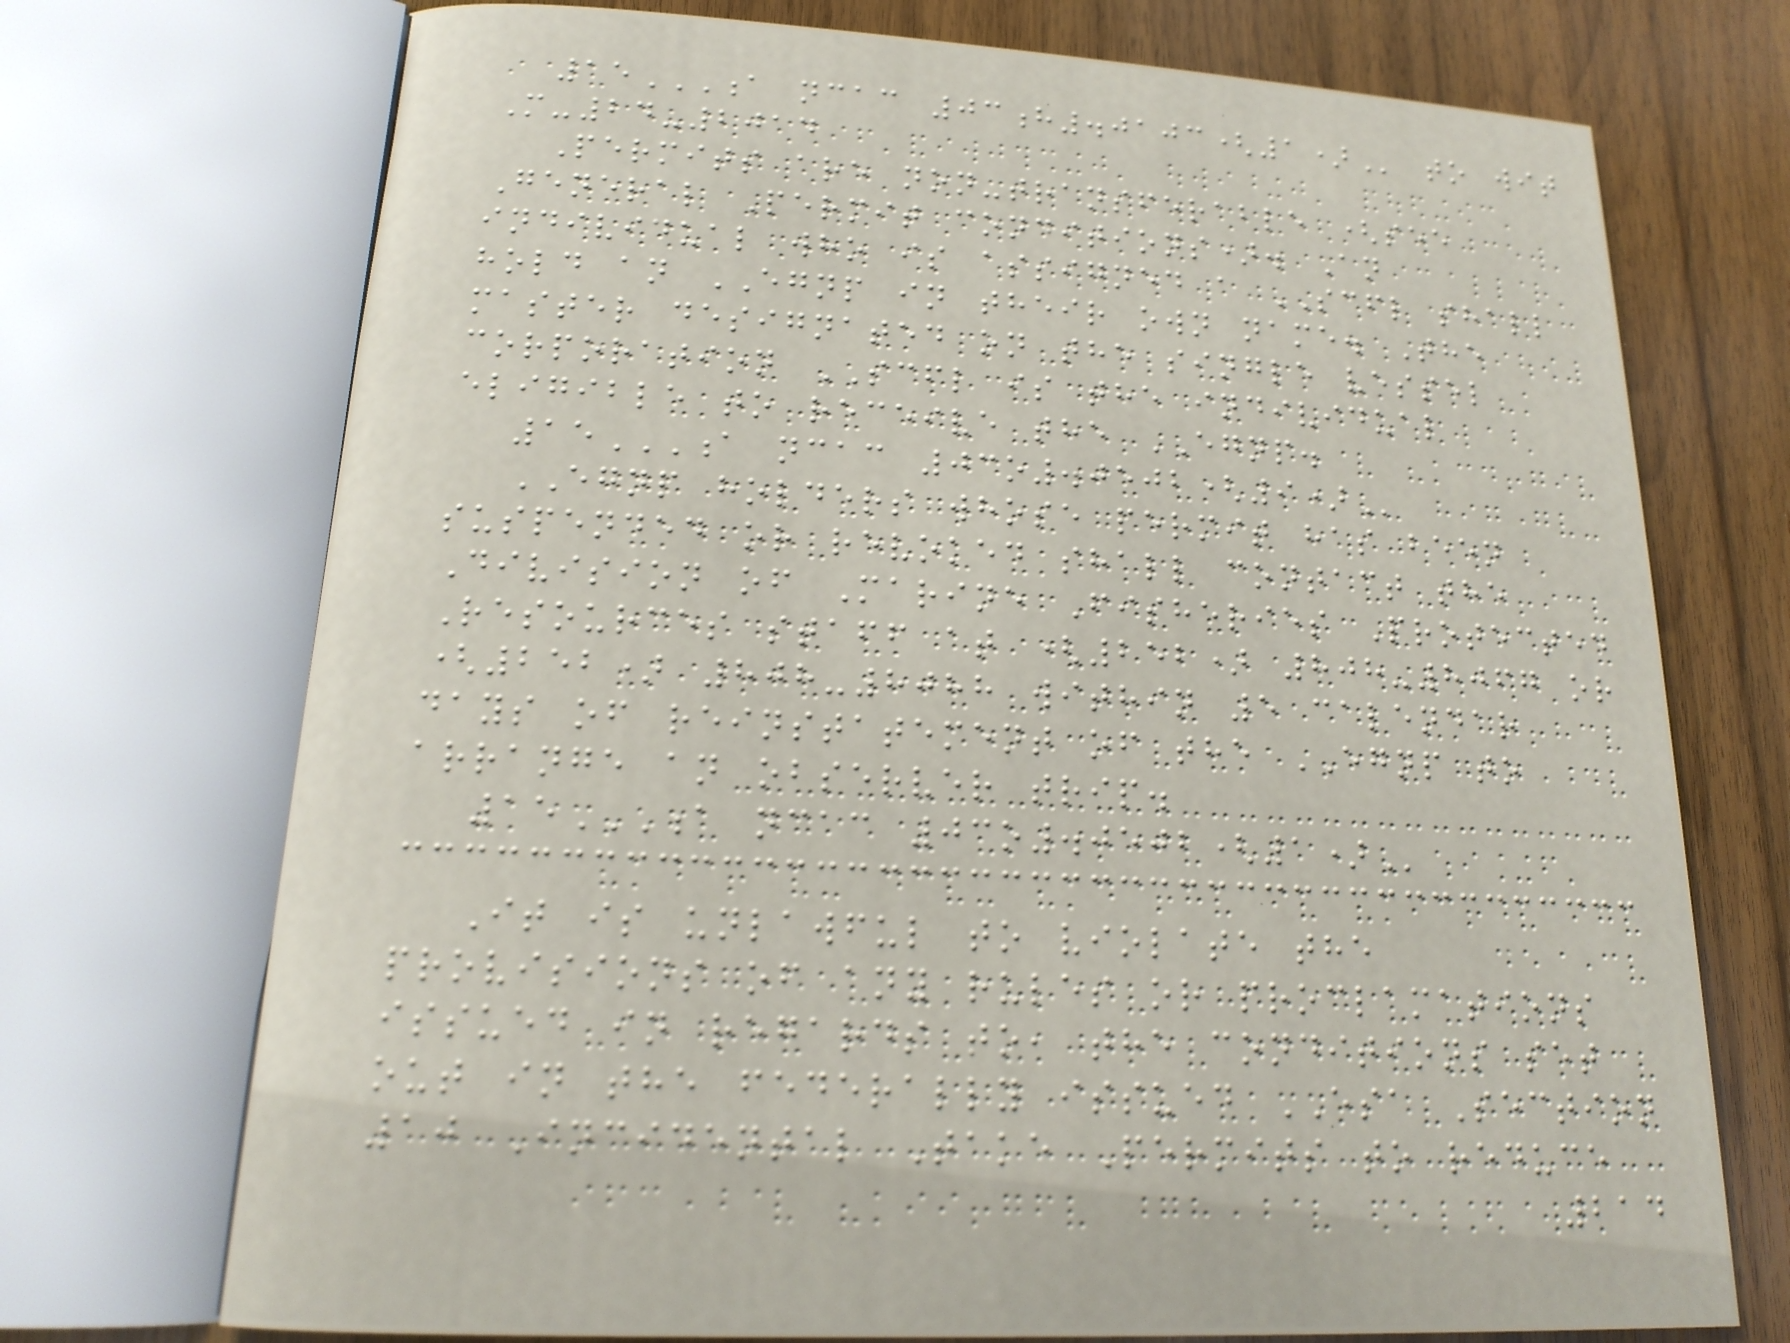15A NCAC 03H.0103(1) to wit
M-24-2014
Permits are non-transferable (see
General Permit conditions). An
individual who is assigned a SCFL shall
hold an EGNP in their own name. The
master designated on the single vessel
corporation SCFL is the individual
eligible to receive the EGNP.
15A NCAC 03O.0502(9)
EGNP holders whose permit has been
suspended or revoked shall contact the
Division of Marine Fisheries Protected
Resources staff at (252) 808-8067 or
(252) 808-8088 within 5 calendar
days of reinstatement of the EGNP to
arrange an observer trip.
15A NCAC 03O.0502(1)
It is unlawful to violate the
provisions of any rules or proclamations
issued in regards to, the conditions set
out in the federally issued ESA Section
10 Incidental Take Permits to reduce
214
